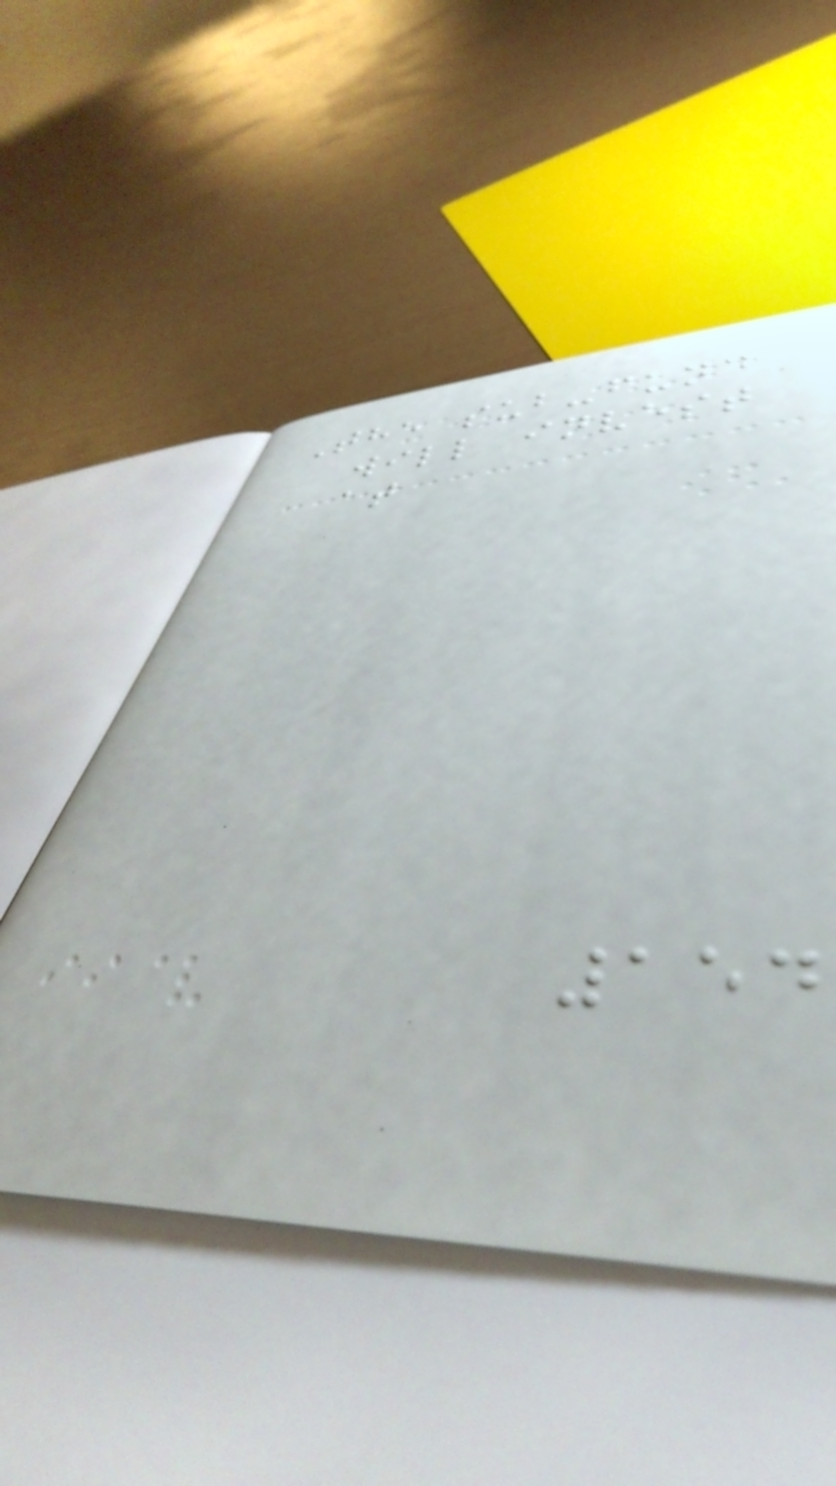The sub-fund
will invest
at
154
